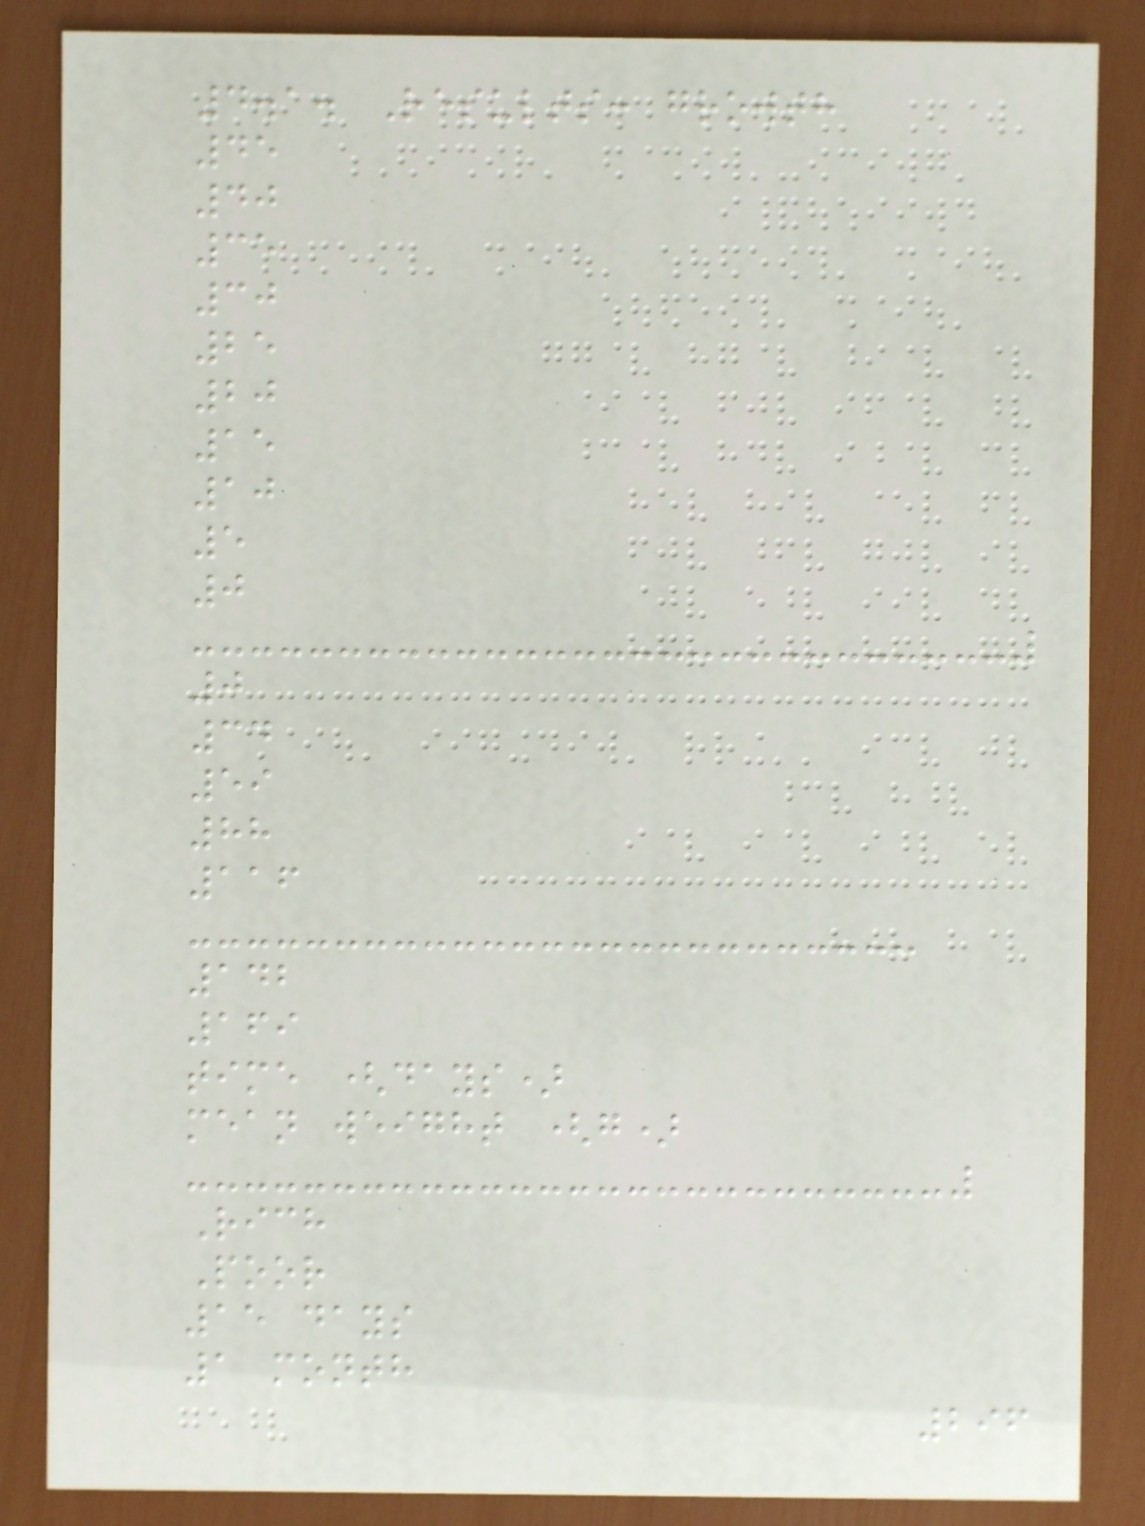4.1. Results: growth
45
40
35
30
25
20
15
10
5
0
0
34
59
88
116
142
169
time (days)
mean weight (g)
Rich
Poor
15 days
1 month
296
